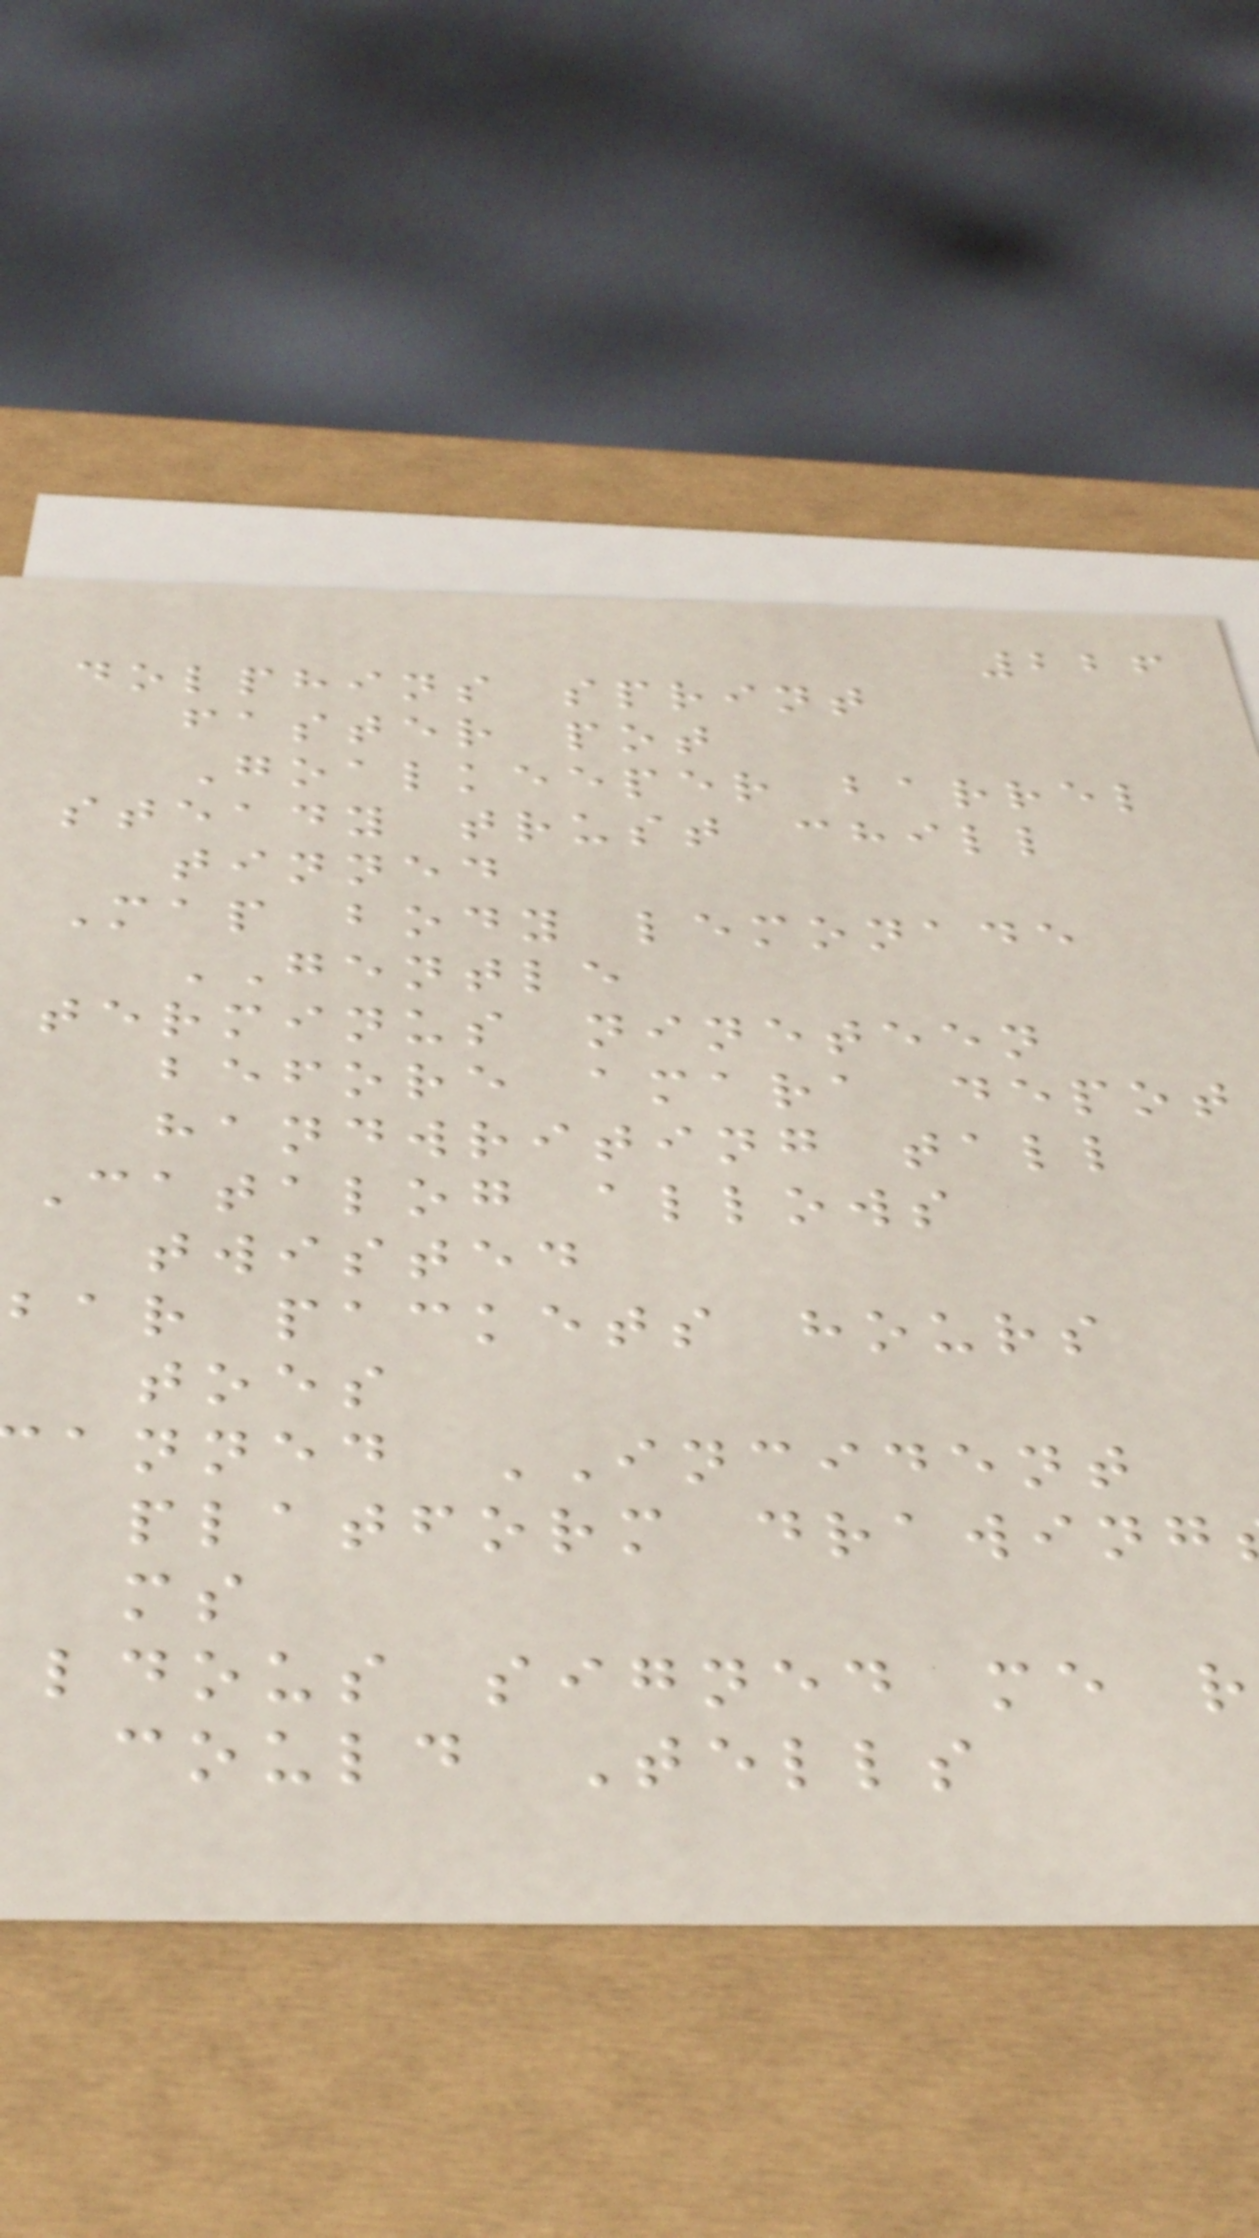226
dolphins sprint
faster pot
Goalkeeper barrel
steady trust chill
tinned
Map body lemonade
GENTLE
terminus nineteen
before amara depot
handwriting tall
Catalog allows
twisted
bar packets hours
toes
anned INCIDENT
platform drawing
ms
ldous signed me r
could Tells
